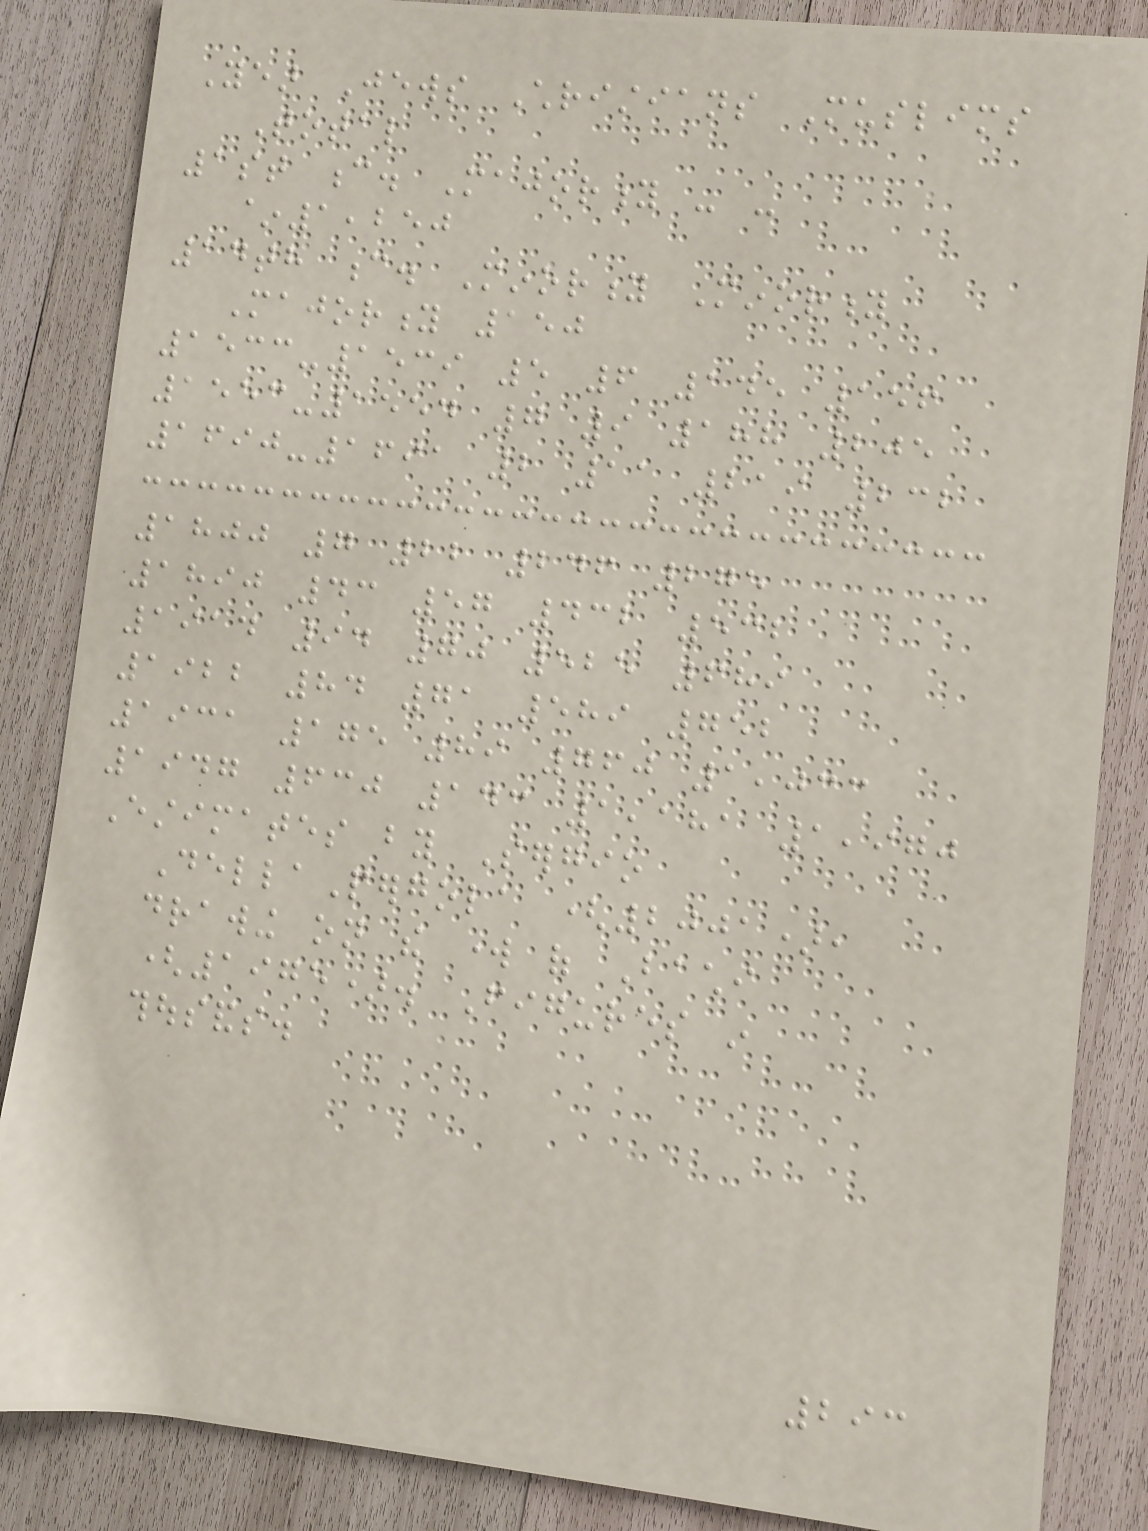Year Jews Christians Muslims
Total
1st c. Majority - -
~1,250
14th c. Minority Minority
Majority 150
1533-1539 5 6 145 156
1553-1554 7 9 188 205
1690-1691 2 11 219 232
1800 7 22 246 275
1890 43 57 432 532
1914 94 70 525 689
1922 84 71 589 752
1931 175 89 760 1,033
1947 630 143 1,181 1,970
Estimates by Sergio
DellaPergola (2001),
drawing on the work of Bachi
(1975). Figures in
thousands.
293
